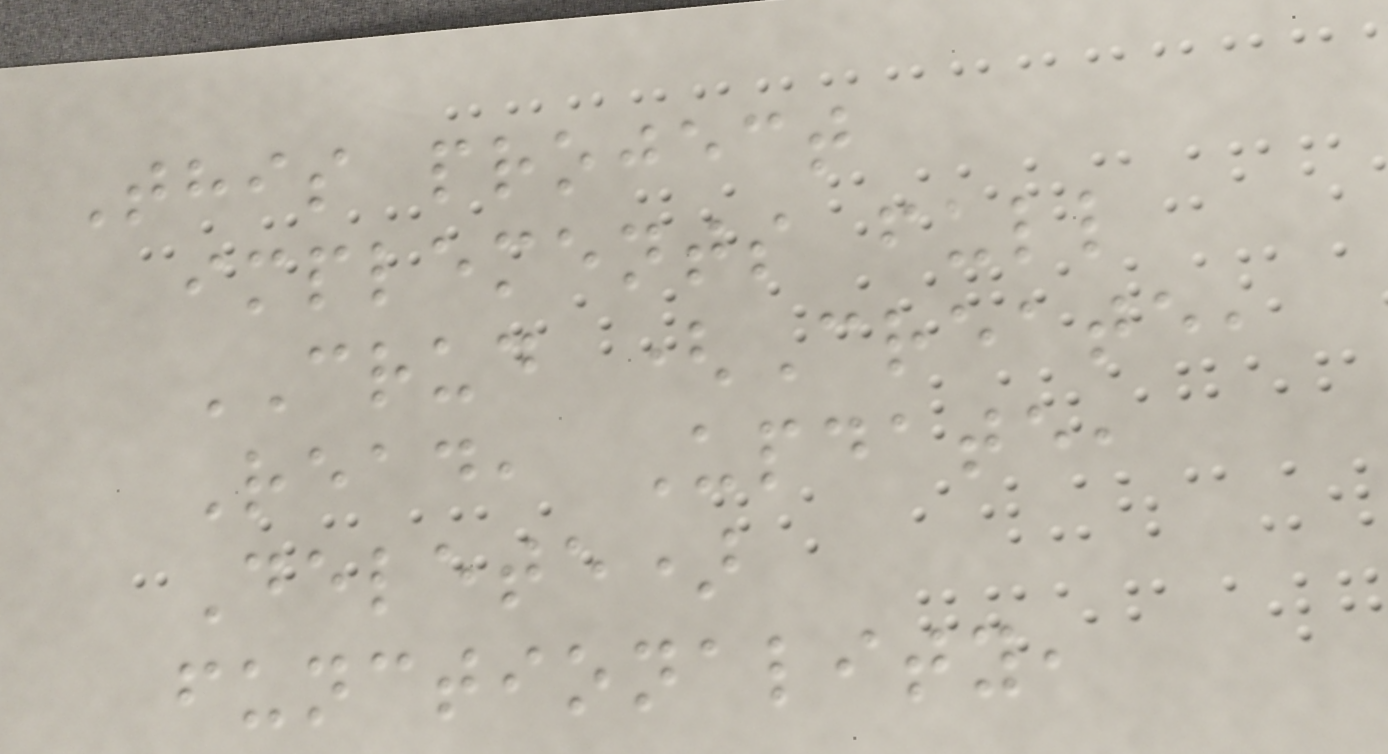This project
implements full
CRUD (Create,
Read, Update,
Delete)
functionality,
